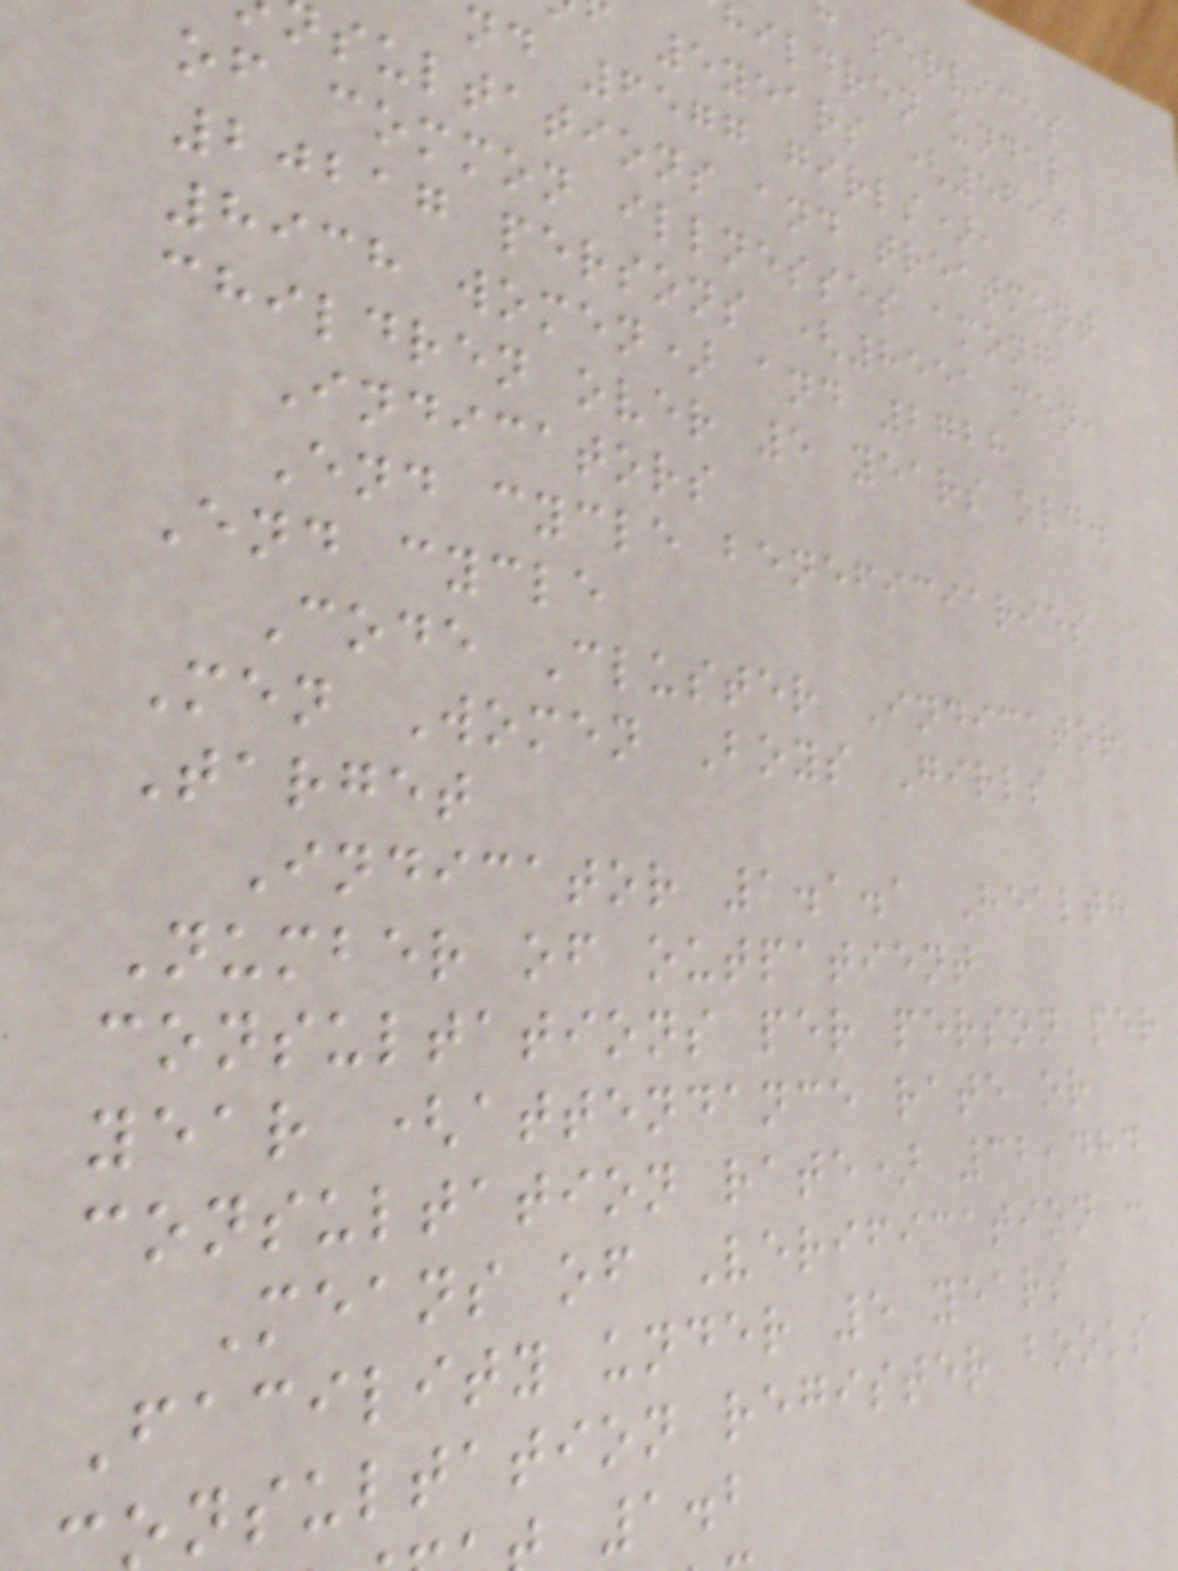services
hildren under
5years (5690
nd 6577 girls),
sultations and treatment
of common illnesses among
20217 persons (8551 men,
8938 women) and 2728
children over 5 years old.
Indicators
End cycle beneficiaries
End cycle
Code Cluster Indicator
Men Women Boys Girls
Target
Indicator 1.1.1 Health
Number of outpatient
consultations per person per
year (attendance rate or
consultation rate) 32,484
Means of Verification :
Facility under 5 years
nsultation register books
1.2
